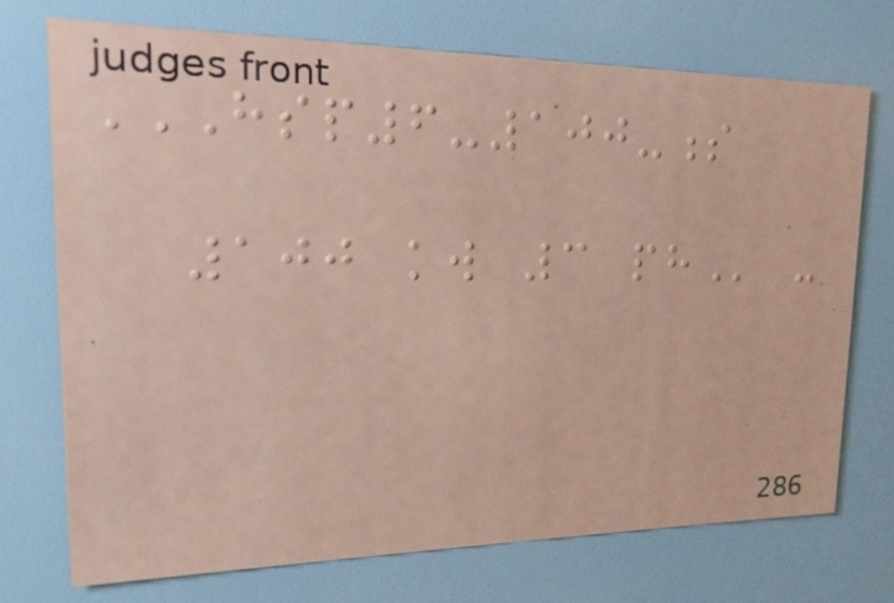HSP6-100-S
100 KW 3 PH -
